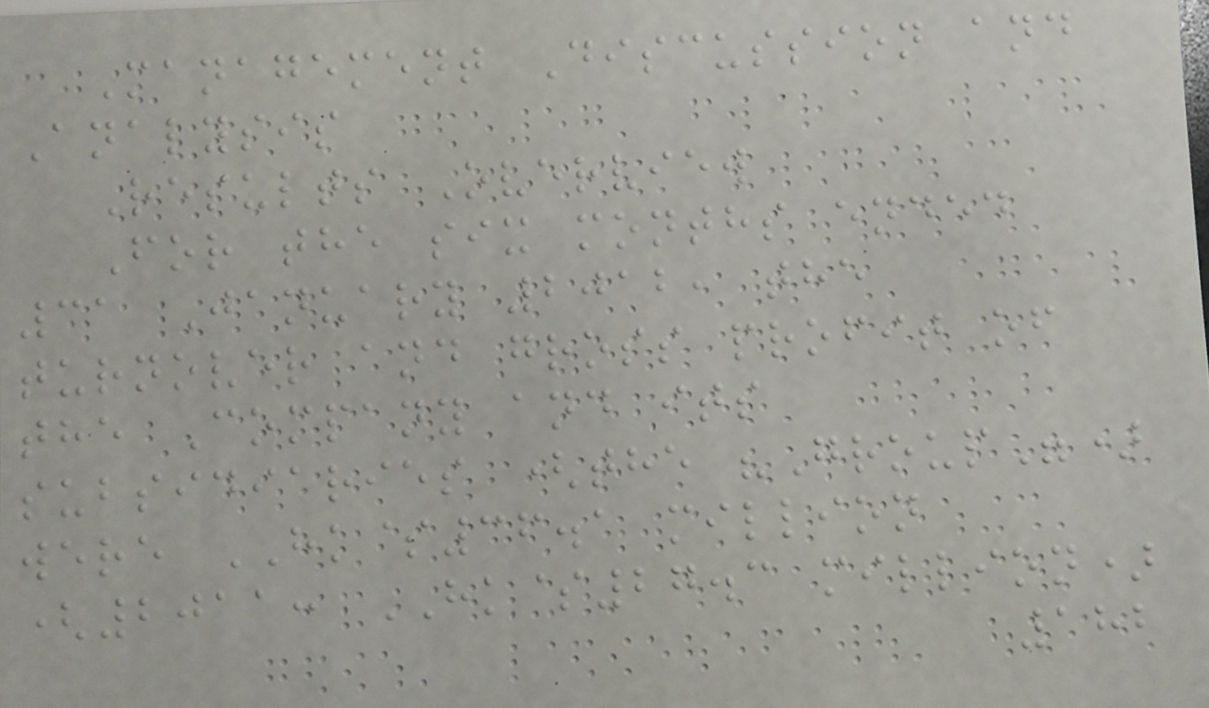Management Discussion and
Analysis
Results Overview
For the six months ended
31 January 2012, the
turnover and gross profit of
the Company and its
subsidiaries (the "Group")
were HK$36.1 million
(2011: HK$27.3 million)
182
